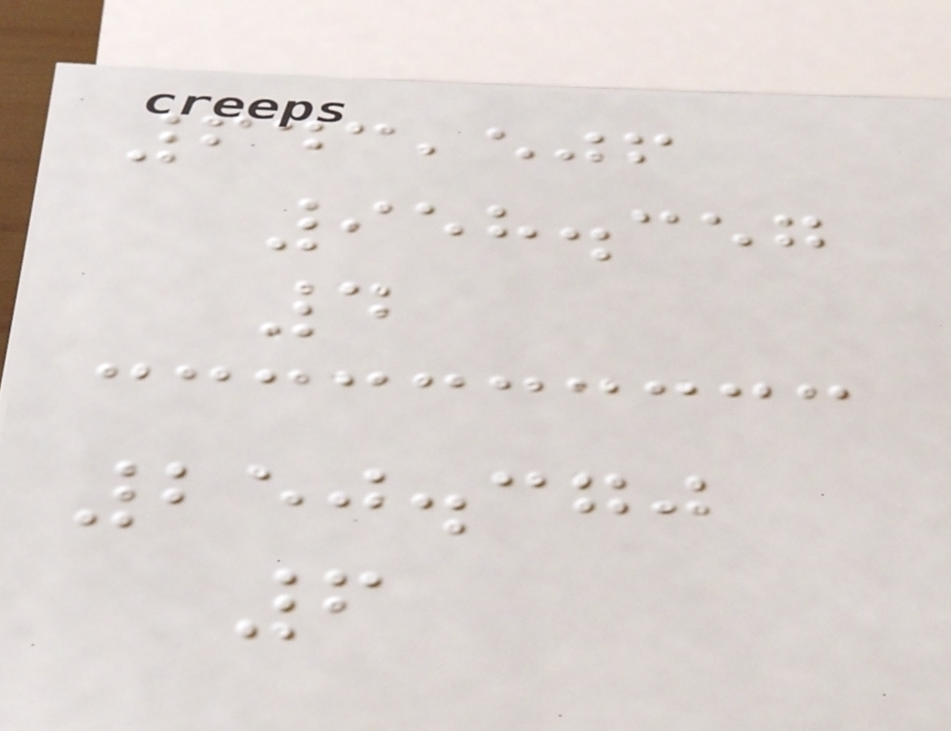643,506
958.357
4
250.370
6
